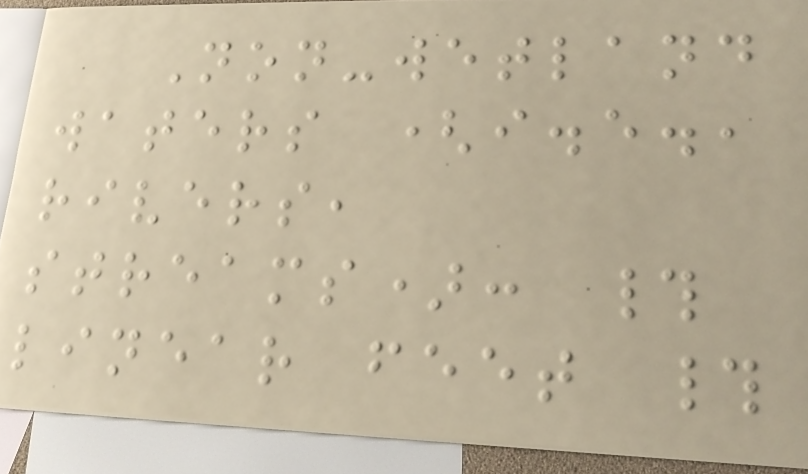Non-wetland
waters (i.e.,
rivers,
streams): #
linear feet #
